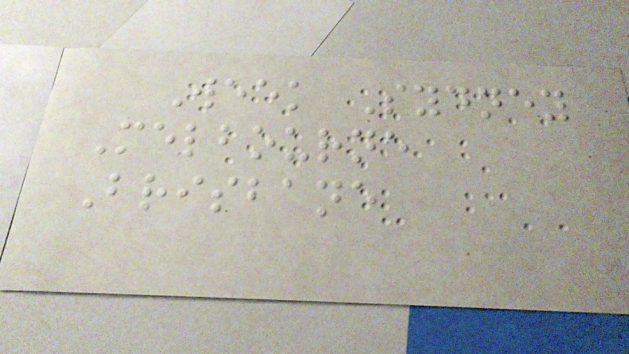Week Sydney
Melbourne
Brisbane
